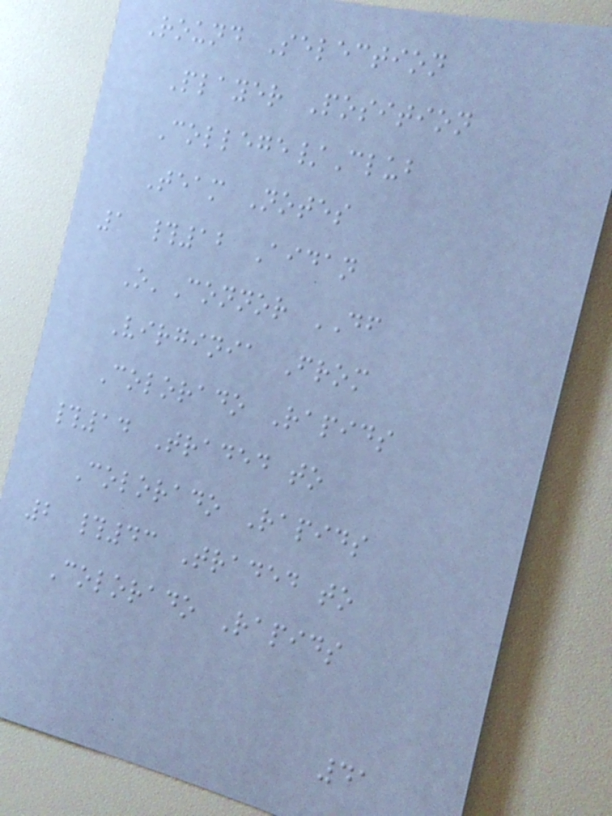Round Selection
Player Position
College/Club
Team Notes
1 #12 Aidan
O'Connor DF
Virginia From
Colorado Rapids
#14 Traded to
Colorado Rapids
2 #43 Traded to
Colorado Rapids
41
